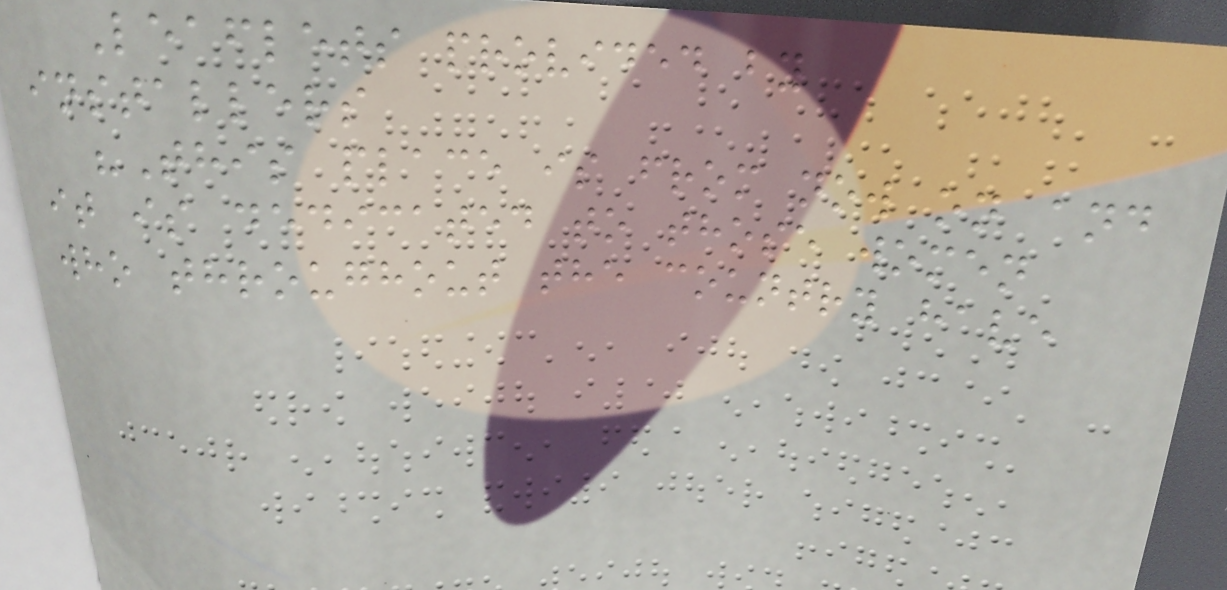Leaflets provided by
installers
"This place is from now on and
it is dedicated to those women
who throughout the country have
